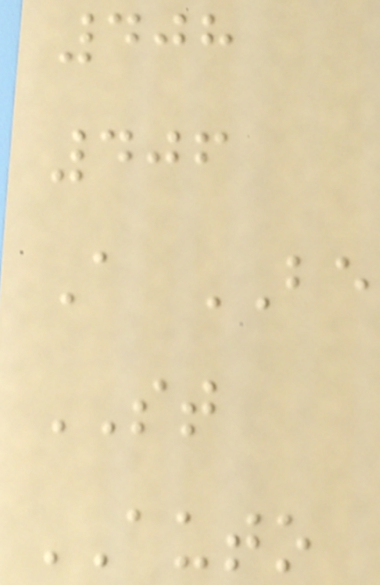408
406
A BE
ST
AUTO
